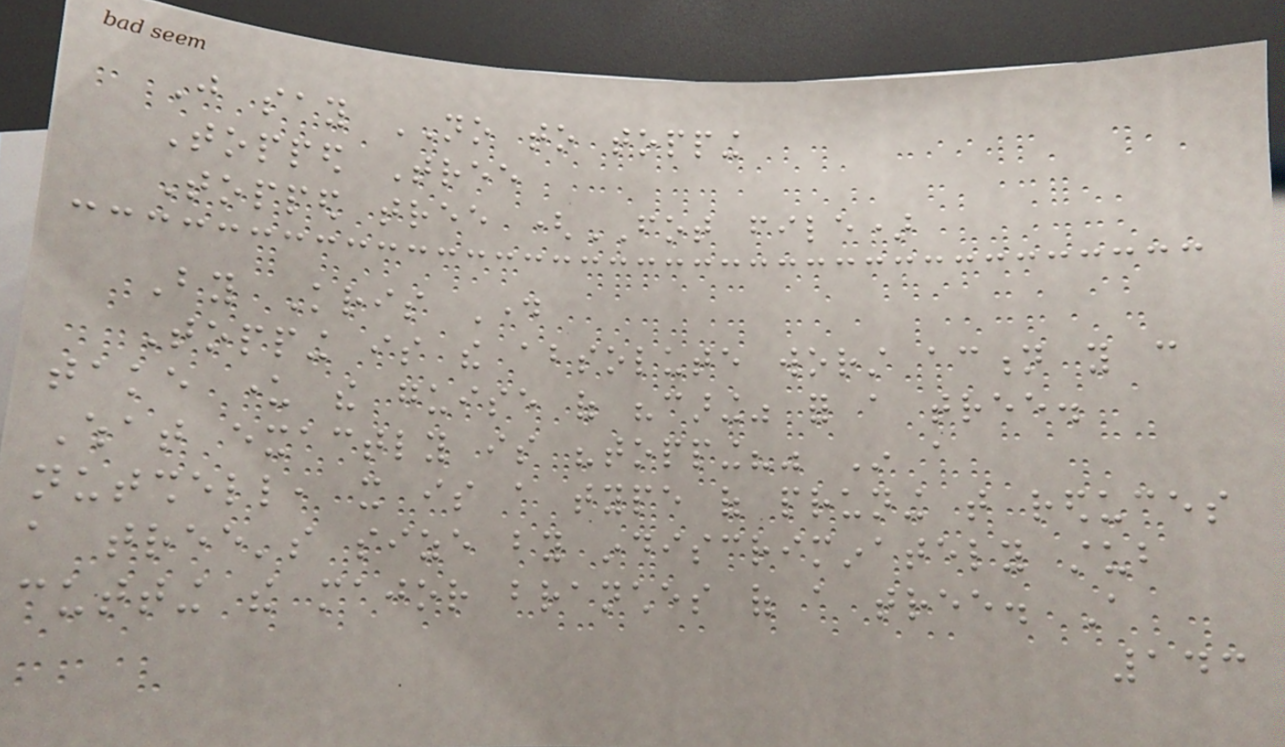Just say NO to topping
Topped Tree
Topped tree (FOT file)
By Kris Day
Topping is the absolute worst action you can
take under the guise of "caring" for a tree.
What exactly is "topping?" In a
nutshell, it is a type of pruning that reduces
a tree's size by indiscriminately stub
cutting the major branches of a tree. A
143
